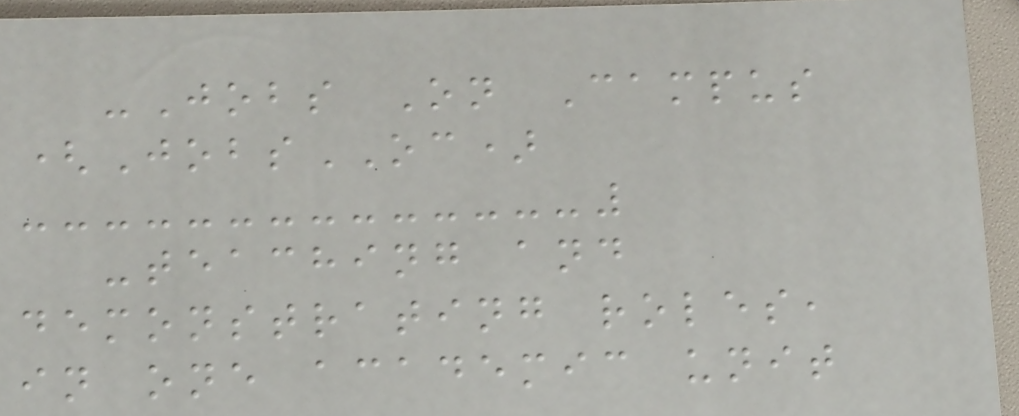-Jobs On Campus
(JobsOC)
-teaching and
demonstrating roles,
in one academic unit
